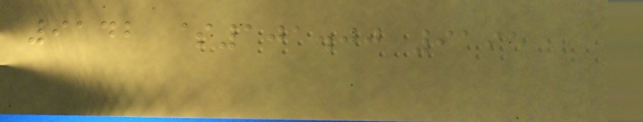9142 $101.00 9195
